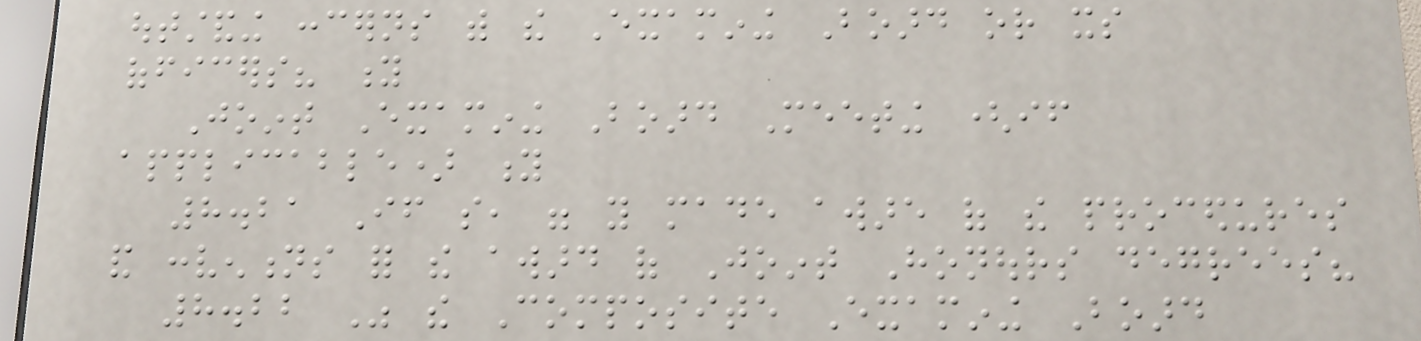outstanding concerns with the Examining Board or its
officers? y
Joint Examining Board Meeting (if
applicable) y
8.21 If so, were you made aware of the procedures
and conventions for the award of Joint Honours degrees?
8.22 Was the Composite Examining Board
